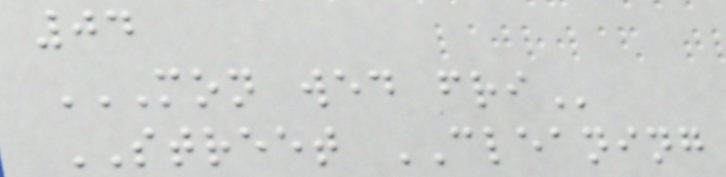04
MON WED FRI
STREET CLEANING
